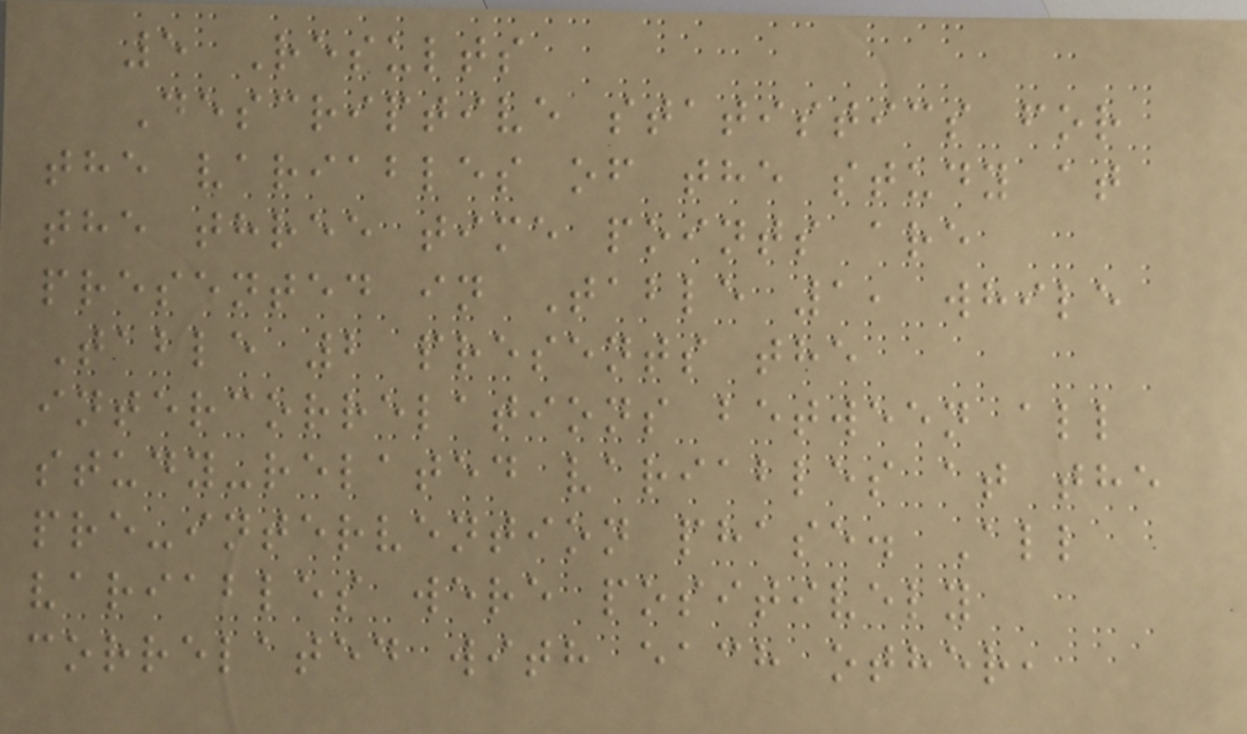5 Results
Descriptive statistics for
the variables of the study at
the three time points are
presented in Table 1, while
Table 2 presents the
intercorrelations between all
study-related variables at the
pre-intervention phase. All
variables were positively
correlated with each other,
